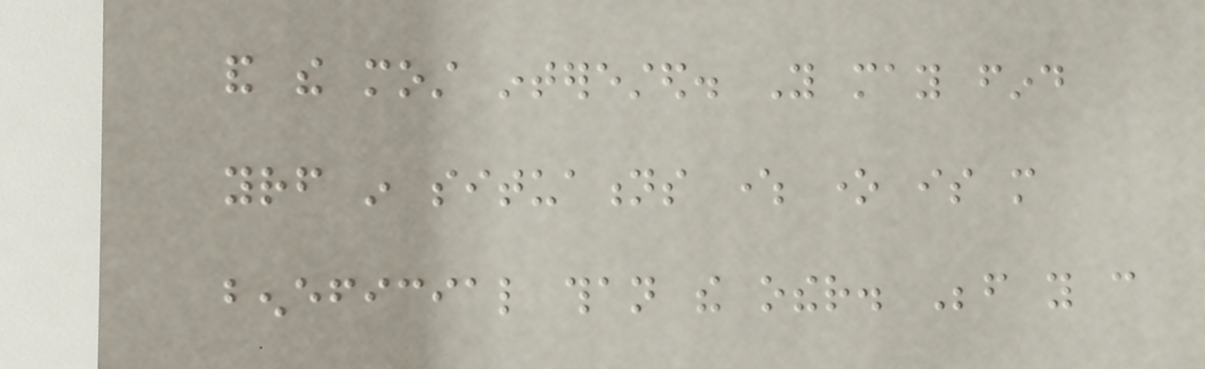and the most interested. You may find
yourself in situations where one is more
beneficial than the other. Before you can
